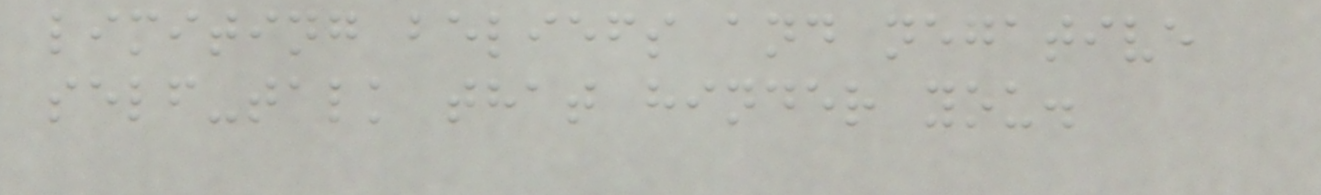limiting beliefs and negative
self-talk that hinder you.
